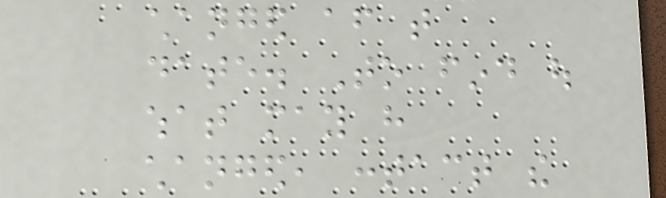changed after that
date. To find out
what may have
changed, contact the
